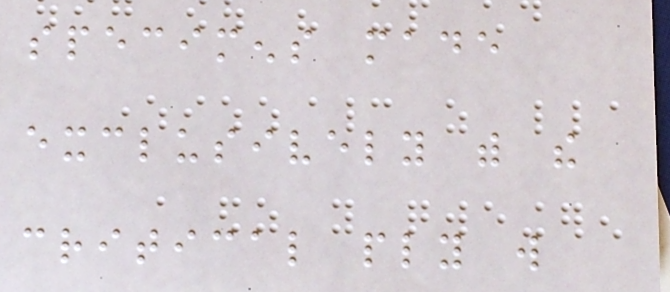specimens made
exclusively with the
critical ply will
